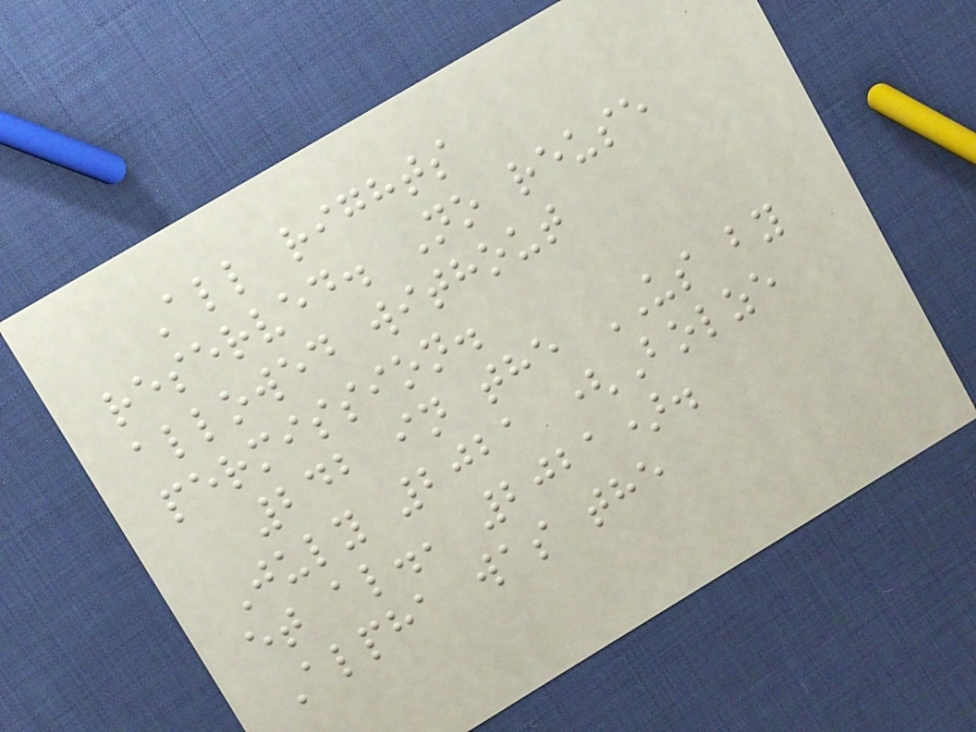All rights
reserved. No reuse
allowed without
permission.
242 in the US by
July 2021 (Bolze
et al., 2021).
Alpha was the
